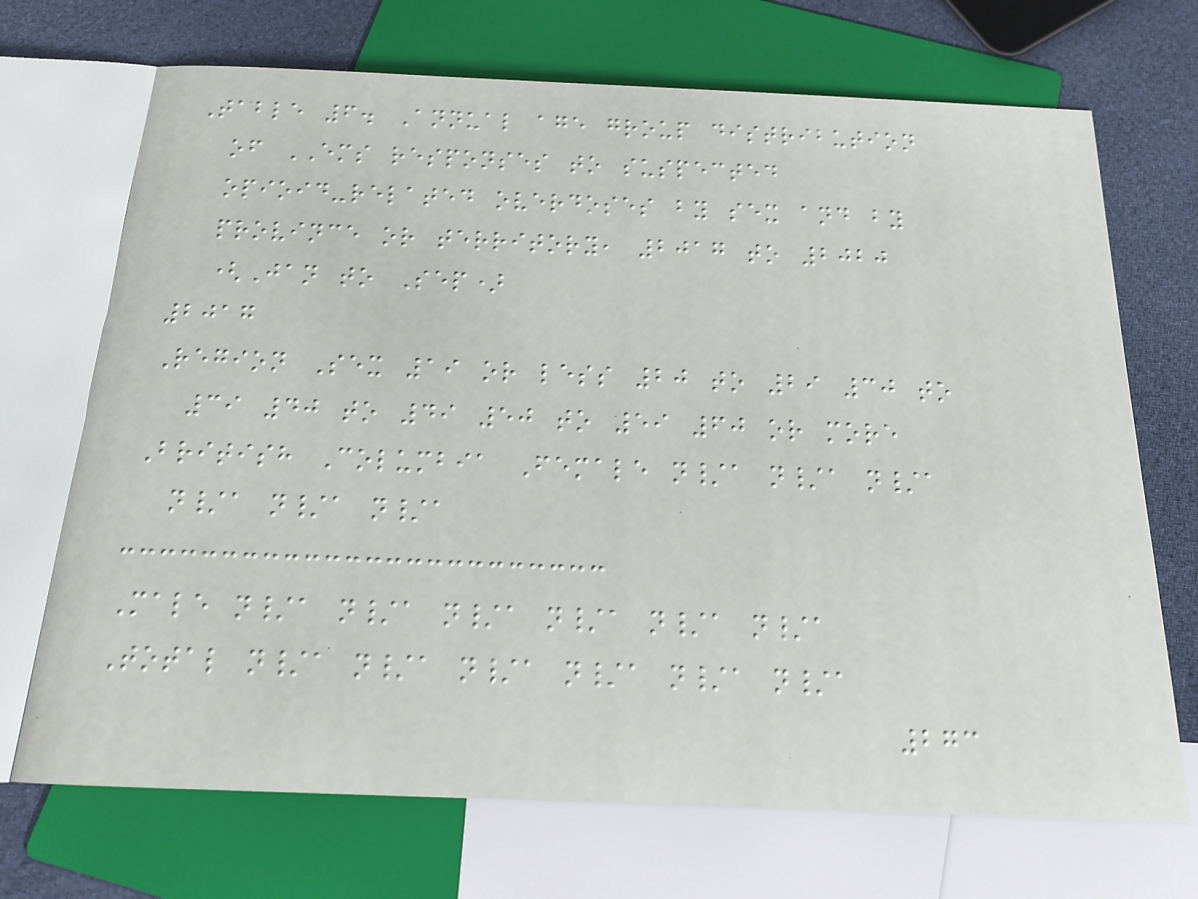Table 6. Annual age group distribution
of EMS responses to suspected
opioid-related overdoses by sex and by
province or territory, 2017 to 2020
(Jan to Sep)
2017
Region Sex 19 or less 20 to 29 30 to
39 40 to 49 50 to 59 60 or more
British Columbia Female n/a n/a n/a
n/a n/a n/a
Male n/a n/a n/a n/a n/a n/a
Total n/a n/a n/a n/a n/a n/a
273
